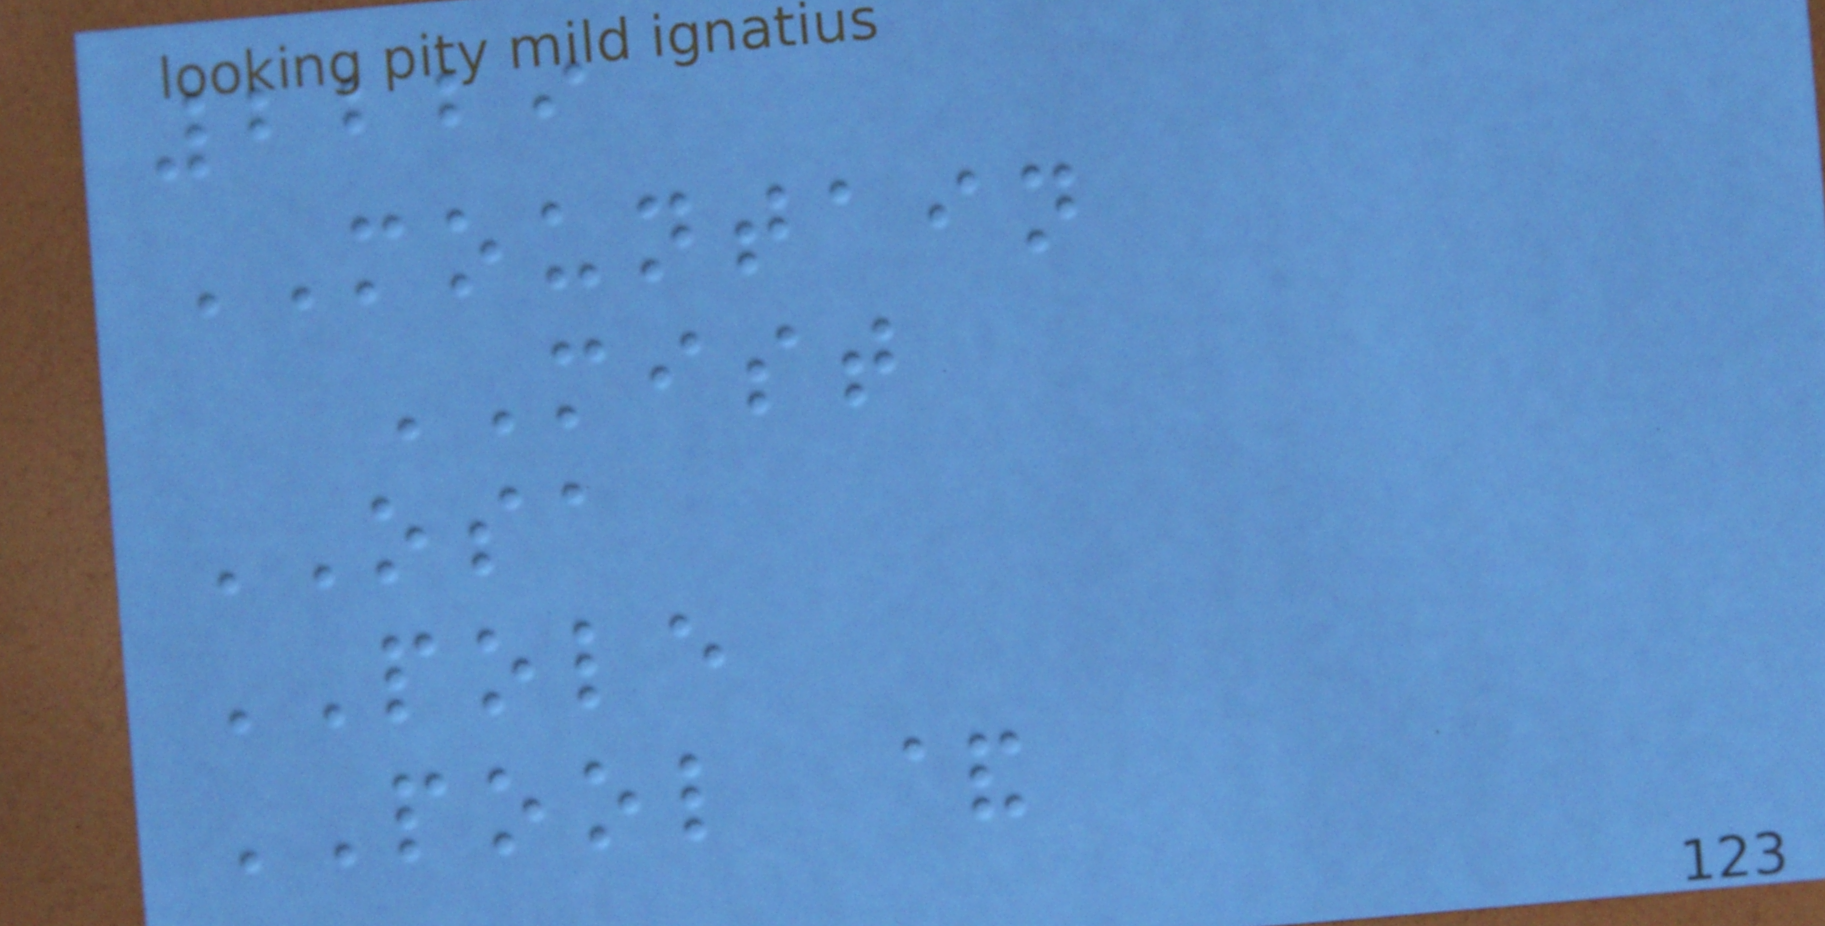2229
MOUNTAIN
MIST
OSA
POLE
POOL &
